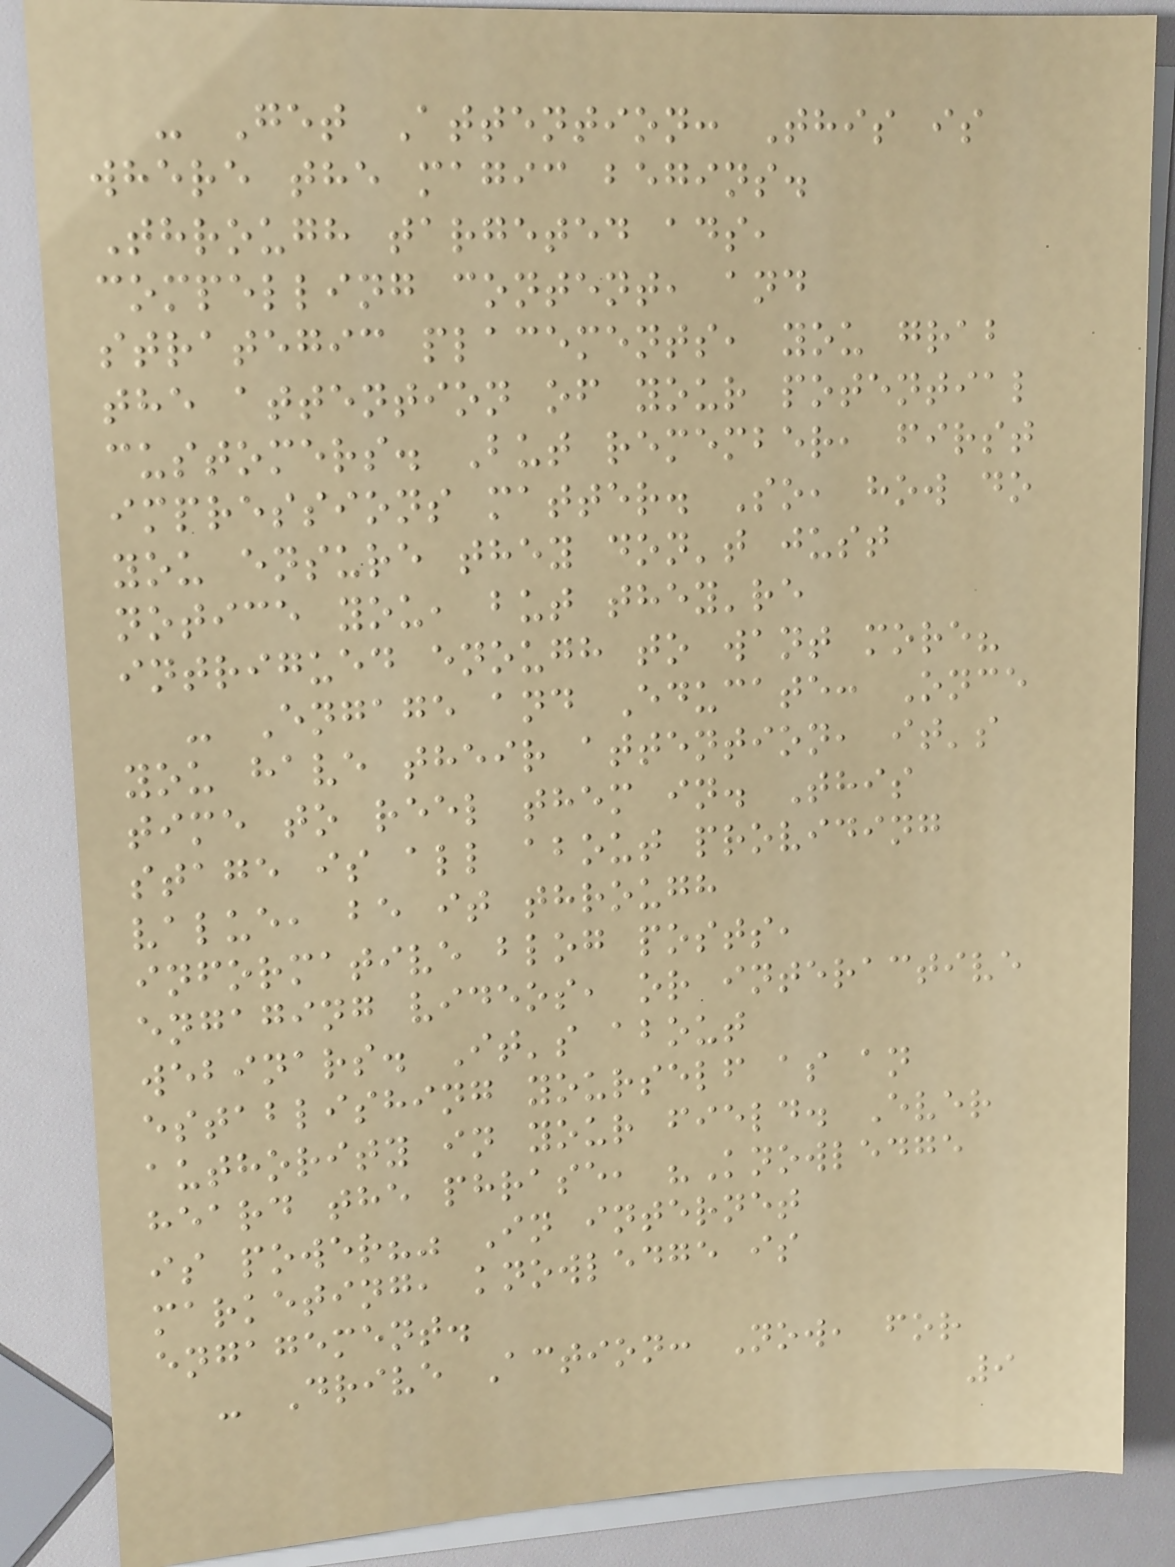- Get Attention: This is
where the magic begins.
Through targeted ads,
compelling content, and
strategic placements, you grab
the attention of your potential
customers. But remember, first
impressions matter. So, how do
you ensure they don't just
notice you, but they're
intrigued enough to want more?
- Engage and Educate: Once
you have their attention, it's
time to reel them in. This
stage is all about providing
value, be it through
informative blog posts,
engaging videos, or interactive
webinars. It's about
establishing yourself as an
authority in your field. Ever
heard the phrase, "Knowledge
is power?" In internet
marketing, knowledge is
engagement.
- Drive Action: Now, for
9
